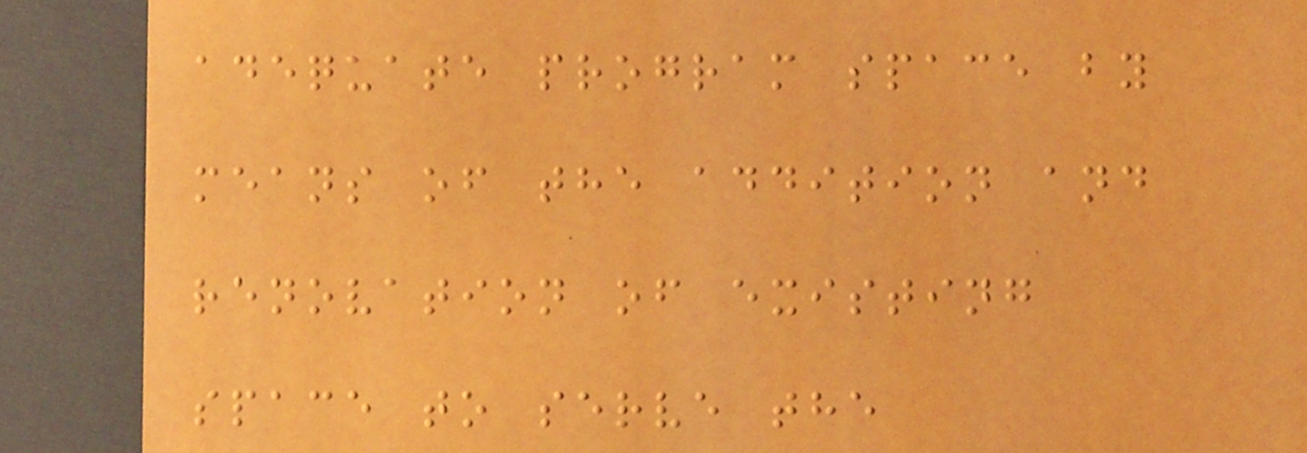adequate program space by
means of the addition and
renovation of existing
space to serve the
